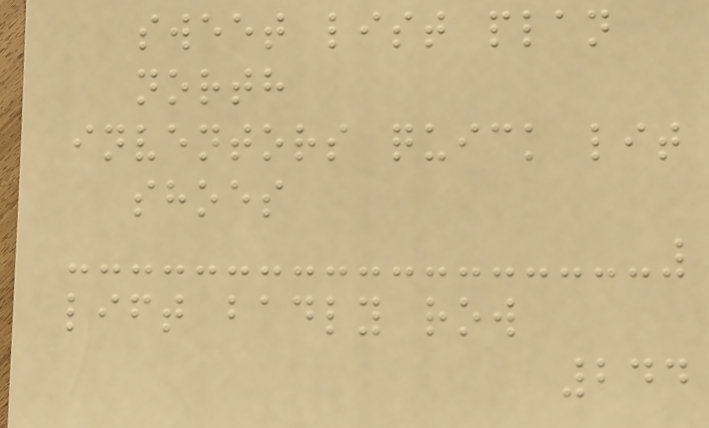sweet list plan
north
inventors quick lit
shoes
lift badly row
244
